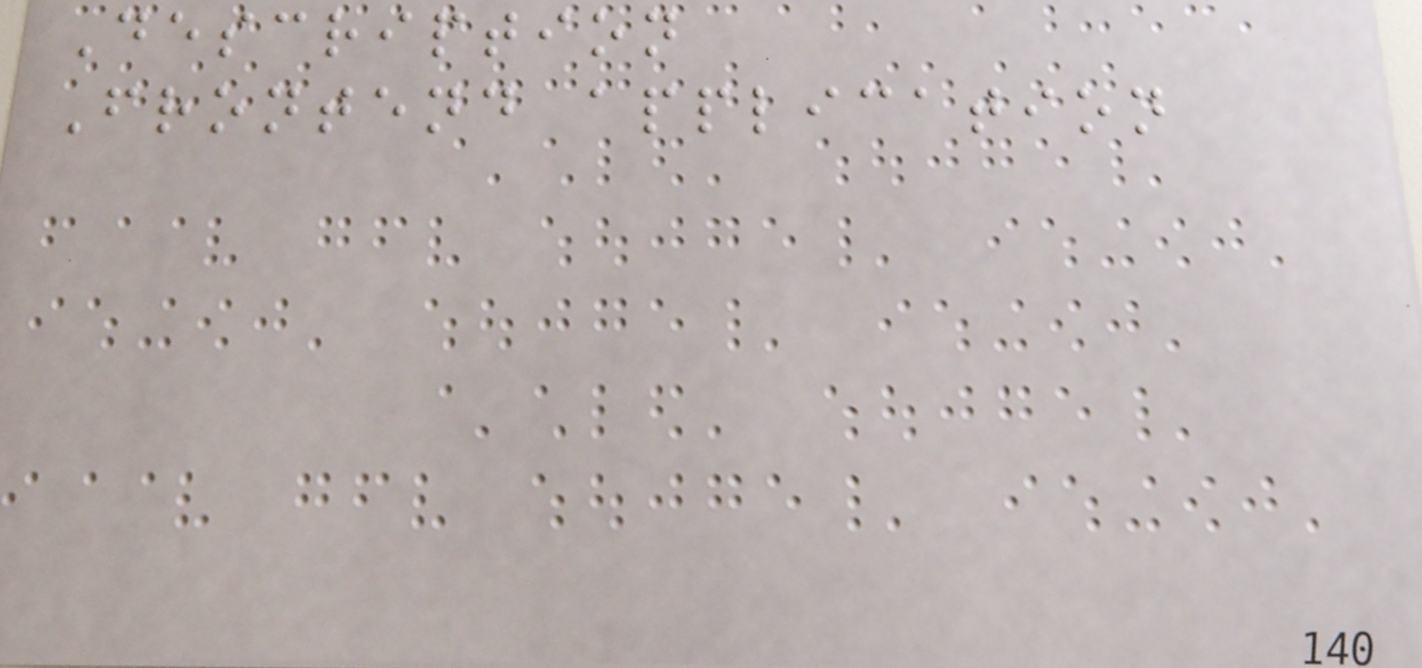Description
Frontend application
